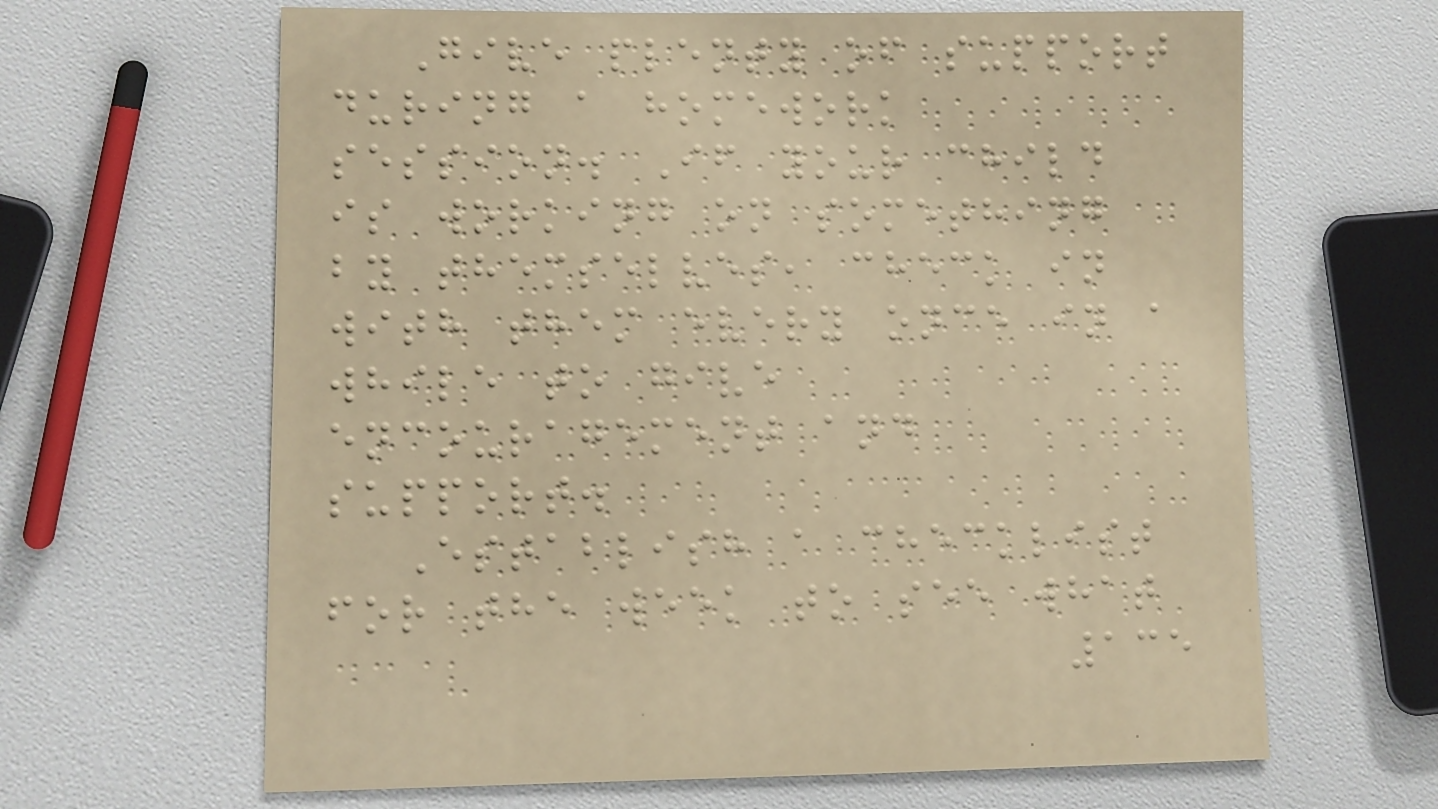Give plenty of support
during a homework
session. If your child
is working on something
by themselves, check in
with them every once in a
while to give
encouragement and
support.
Establish a checklist
for the week to see what
135
